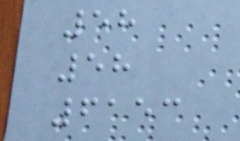58
58
6153
